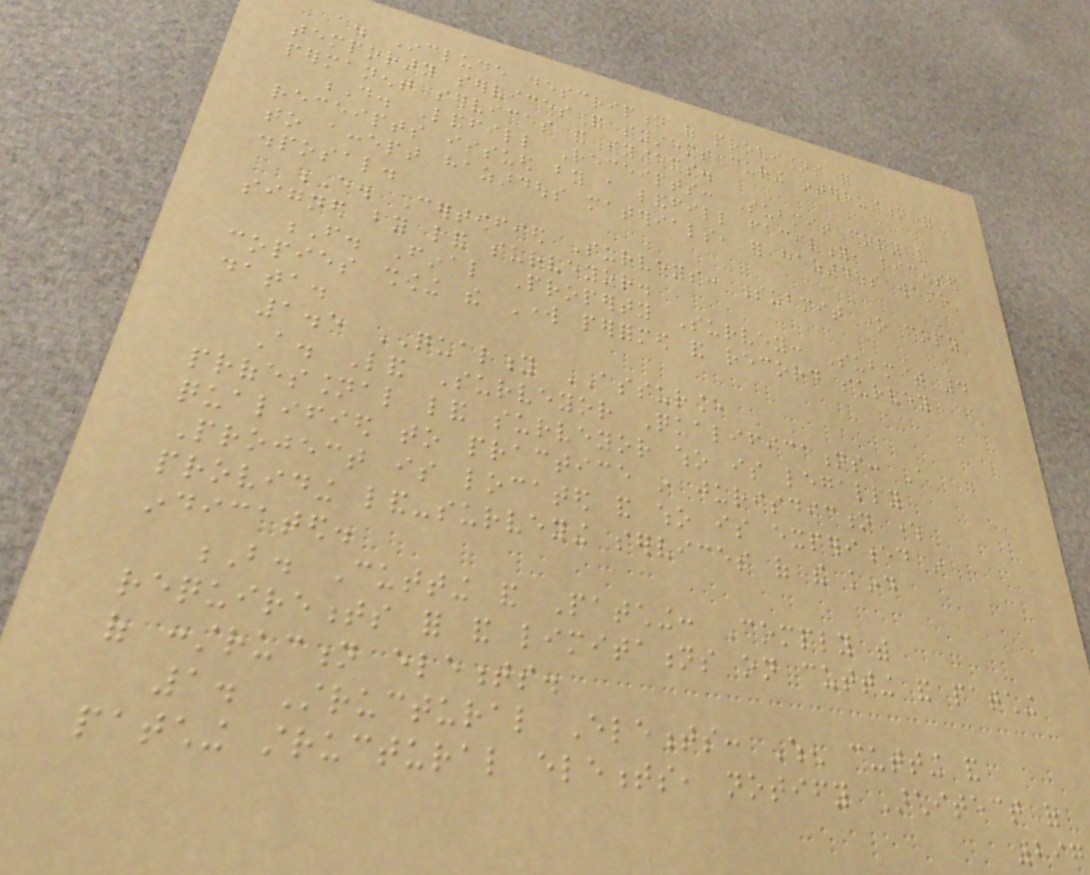a. Include description of provisions for
temporary services and systems during interruption of
permanent services and systems.
D. Landfill Receipts: Submit copy of
receipts issued by a landfill facility, licensed
to accept hazardous materials, for hazardous waste
disposal.
E. Certified Surveys: Submit one copy
signed by land surveyor.
F. Final Property Survey: Submit 4
copies showing the Work performed and record survey
data.
1.5 QUALITY ASSURANCE
A. Land Surveyor Qualifications: A
professional land surveyor who is legally
qualified to practice in jurisdiction where
Project is located and who is experienced in
providing land-surveying services of the kind
indicated.
B. Cutting and Patching: Comply with
requirements for and limitations on cutting and patching
of construction elements.
1. Structural Elements: When cutting and
patching structural elements, notify Architect of
297
